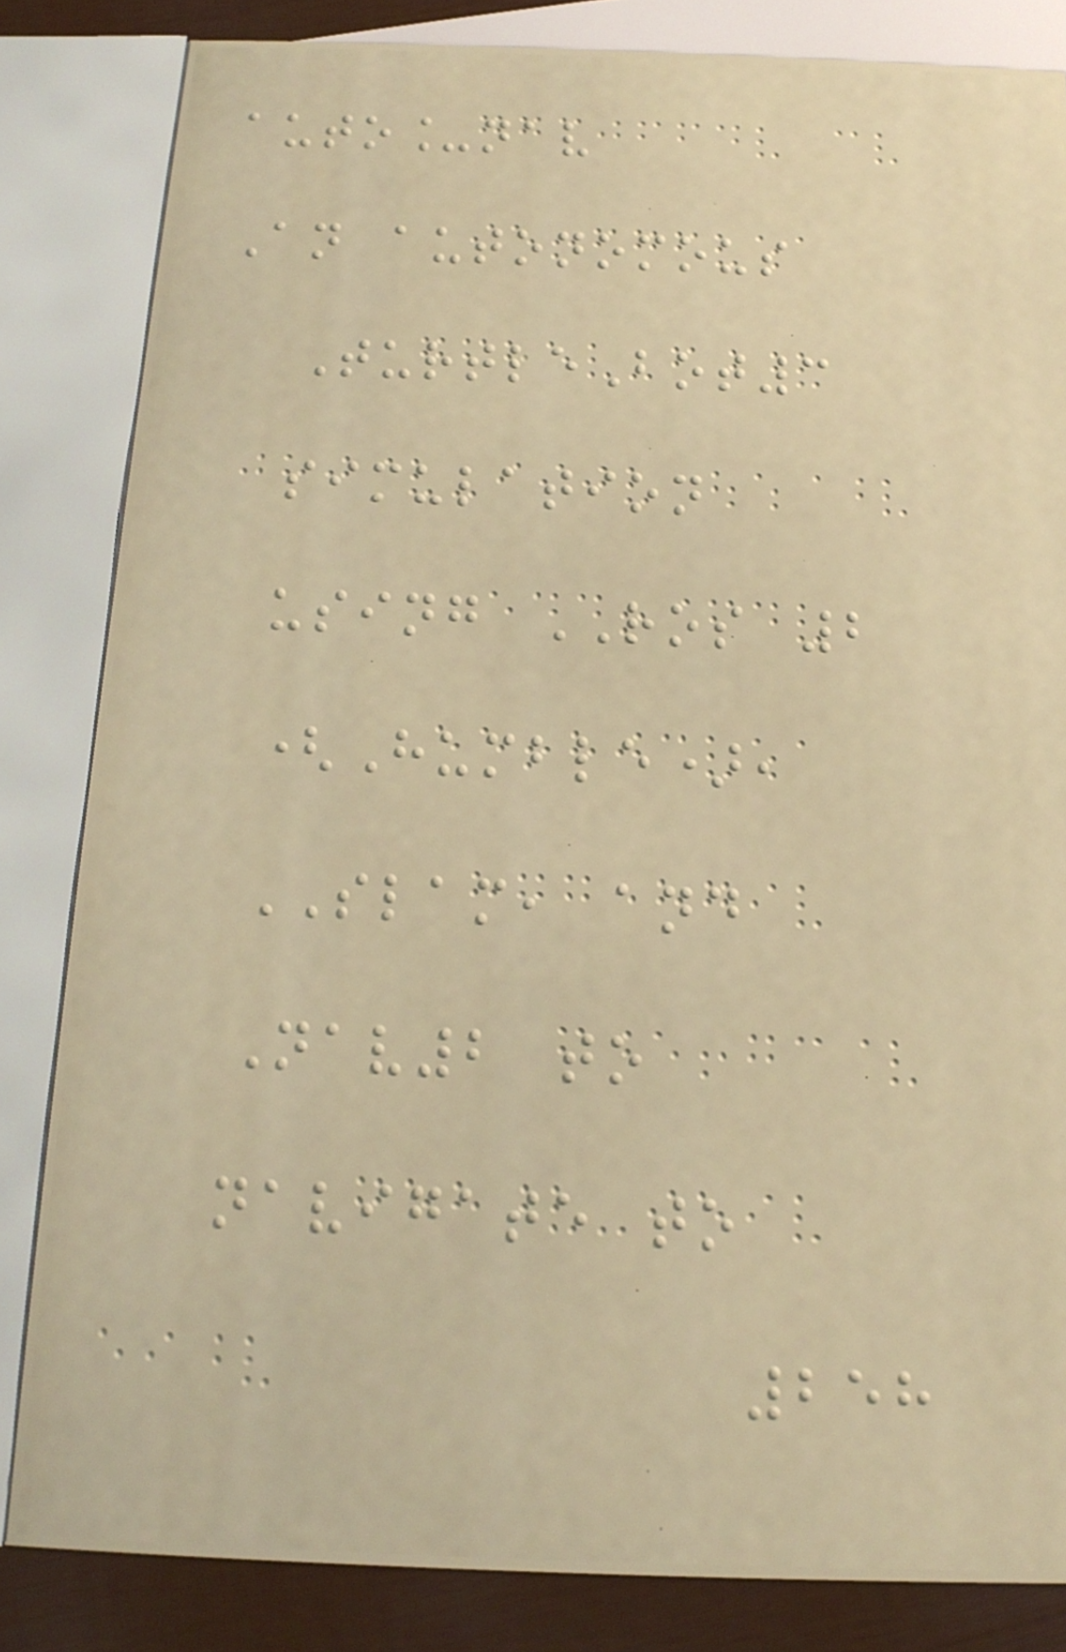auto_nav
An autonomous
TurtleBot3
simulation
using ROS 2
(Humble),
SLAM, and
Nav2 to
navigate to
258
